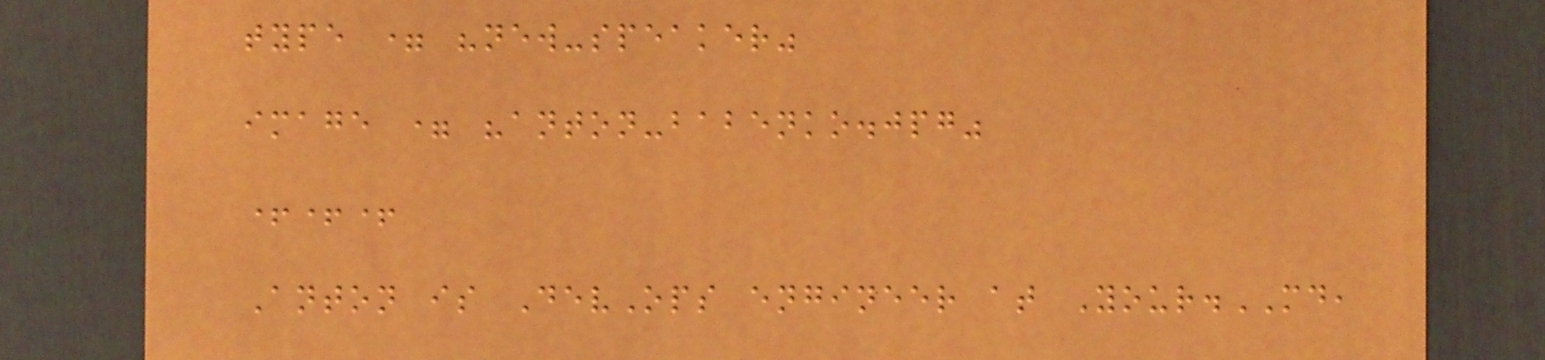type = "new-speaker"
image = "anton-babenko.jpg"
+++
Anton is DevOps engineer at Your.MD,
